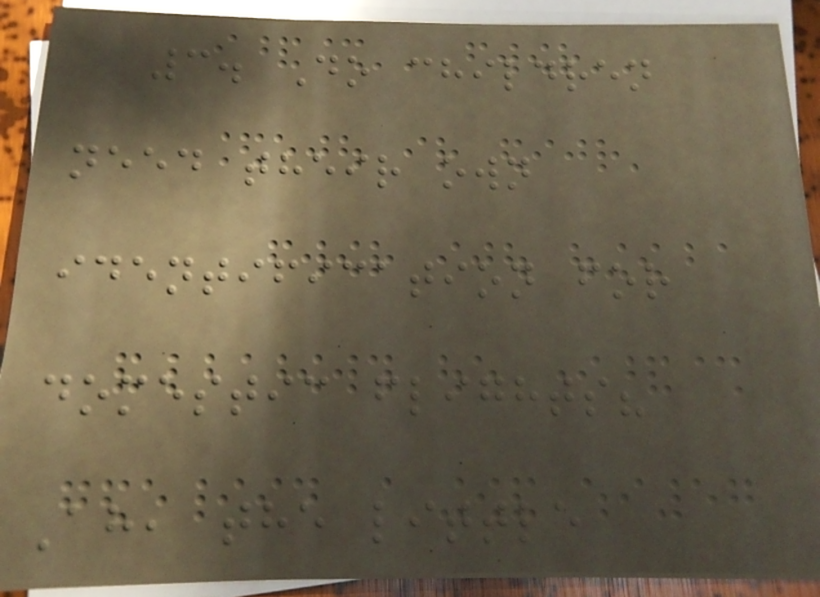3. Do children
need their own
identification for
domestic flights?
Ah, the little
